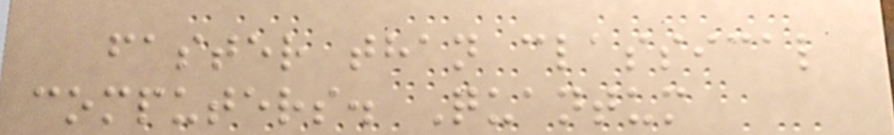faster than classical
computers. Quantum
